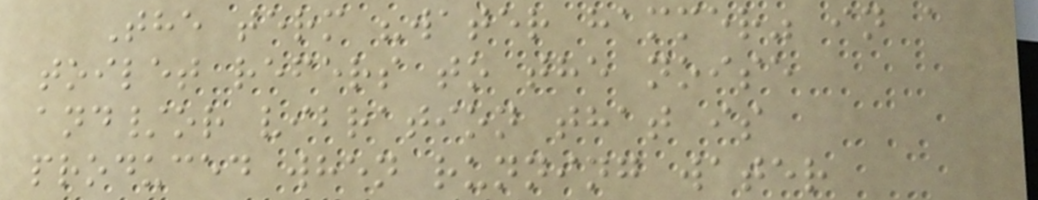The term "water hammer" in a
toilet refers to the noise
and/or vibration that is
produced when running water
